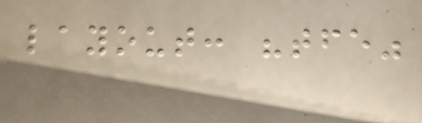layout: "tfe"
